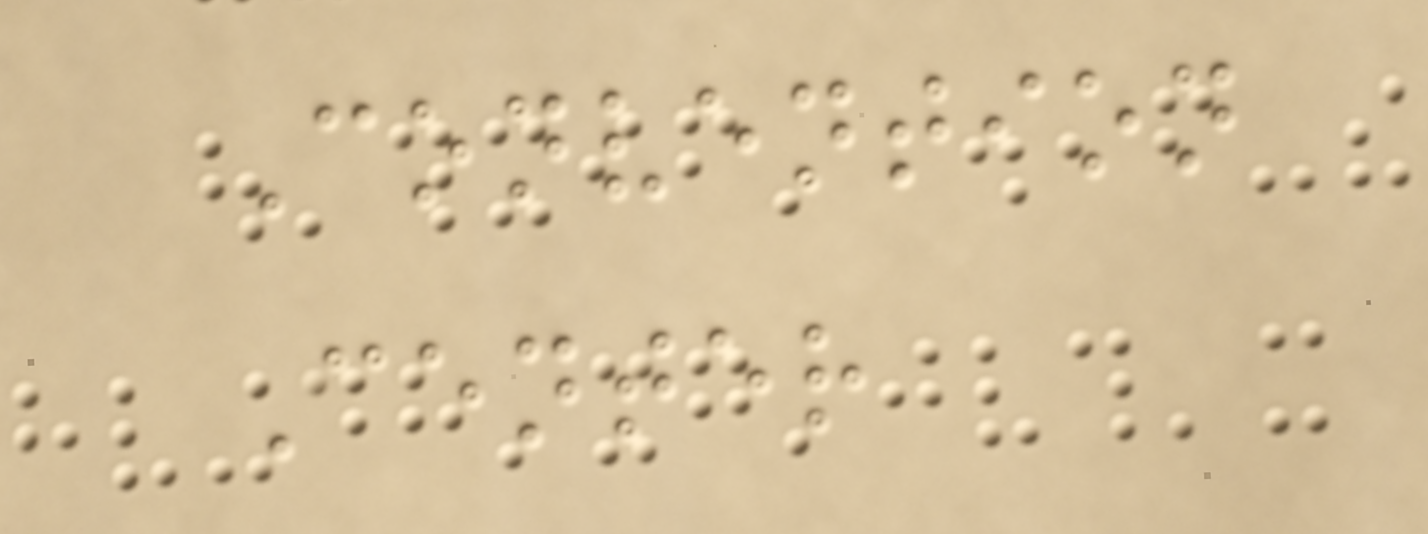Convention
Center
